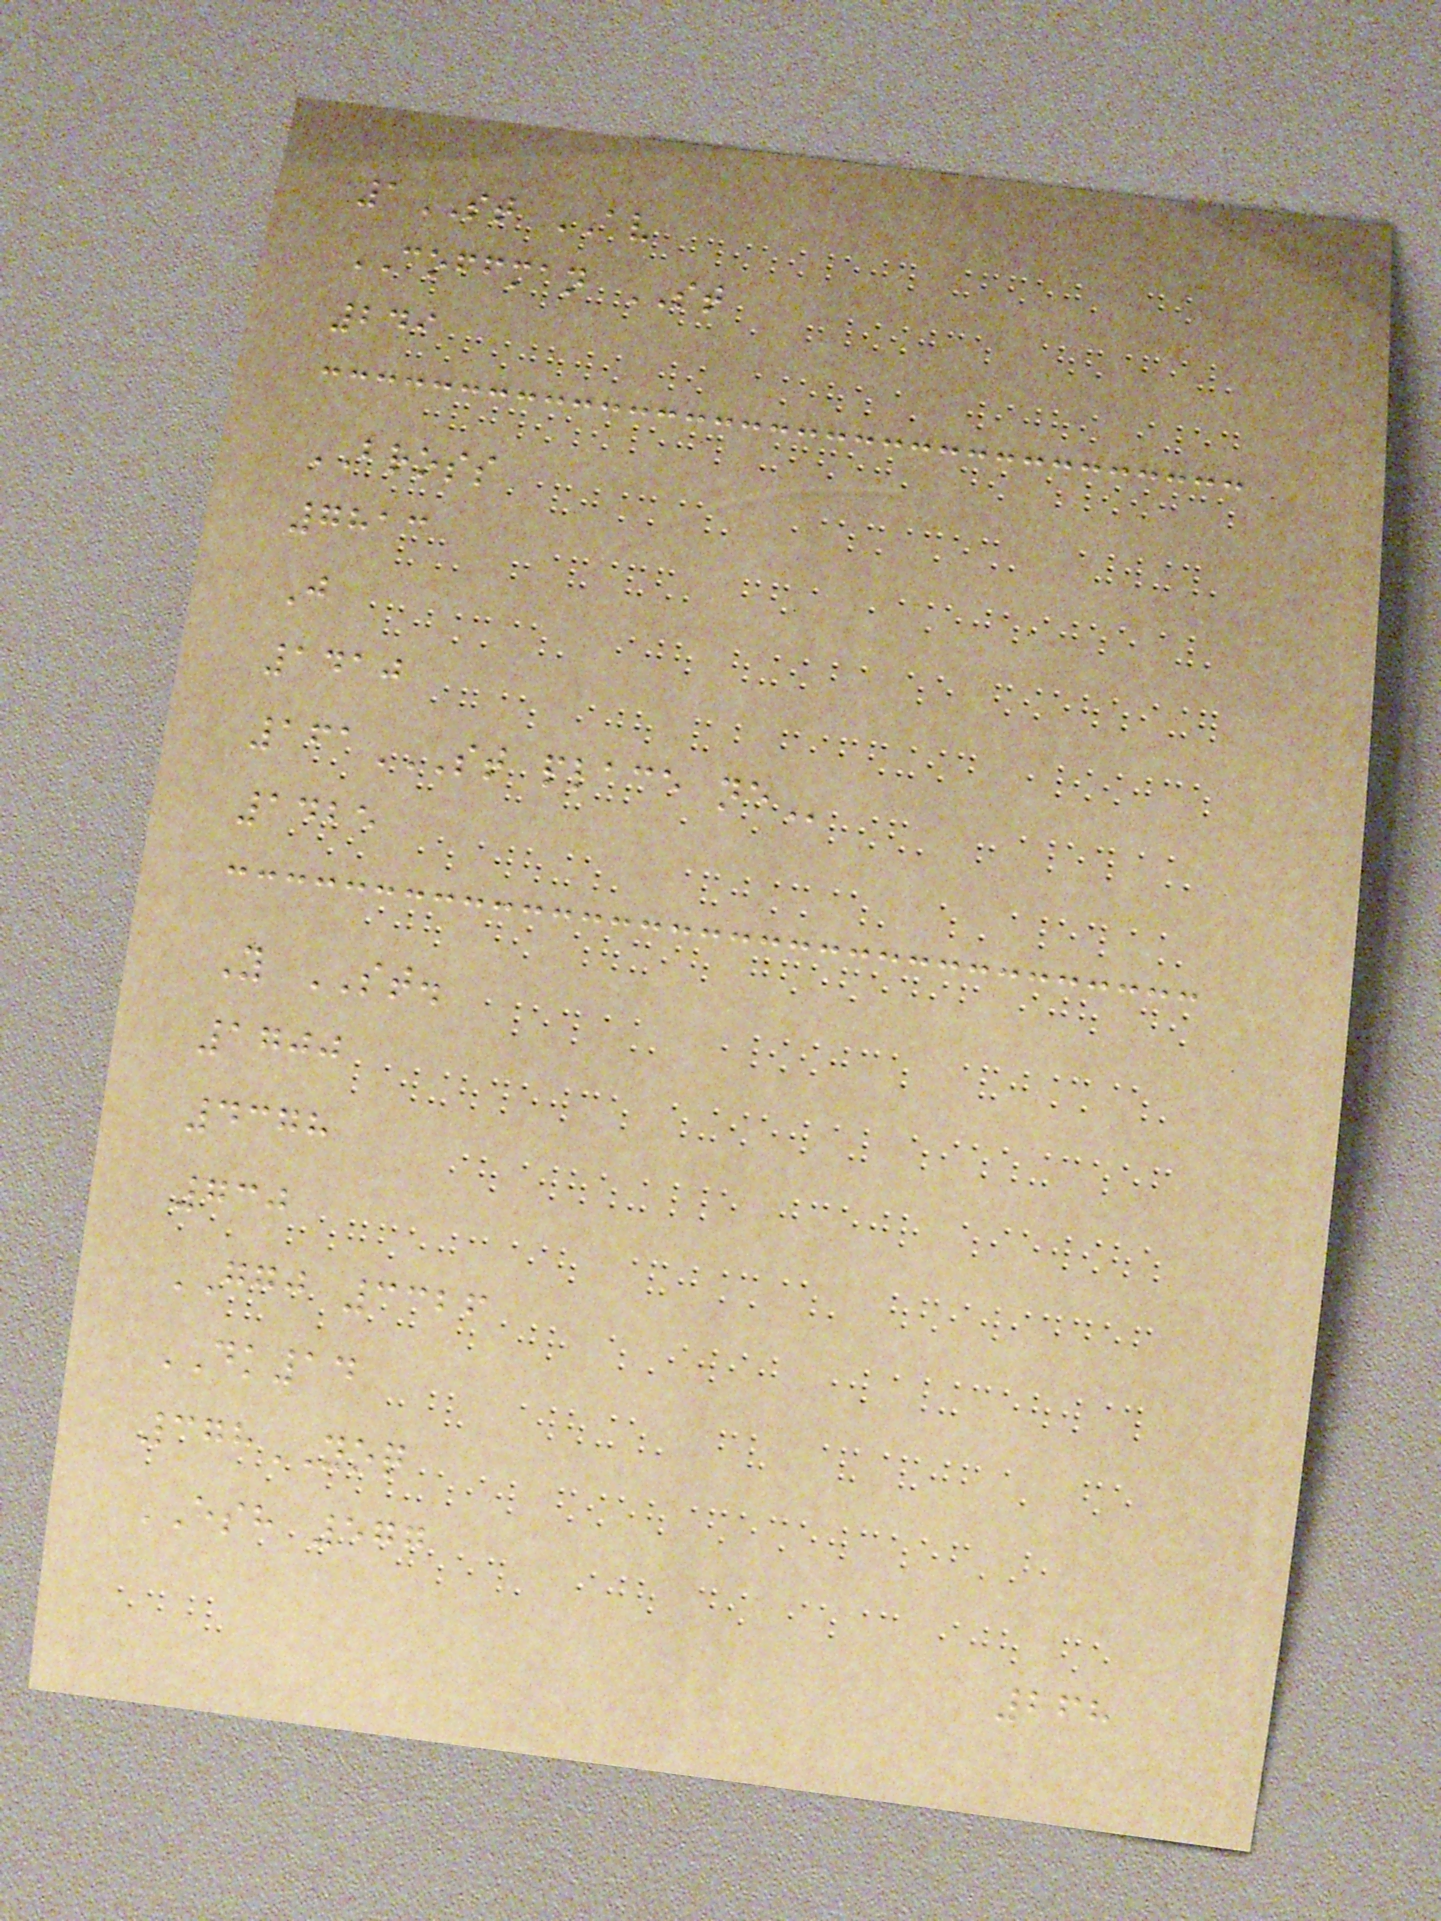1ST AV
COFFMAN ST
249
BROSS
7813
J
1410
161ST PLACE NE
1425
Y ST.
1700
4378
730
GGJ 3326
DK14
378YOQ
ESH 577
268
